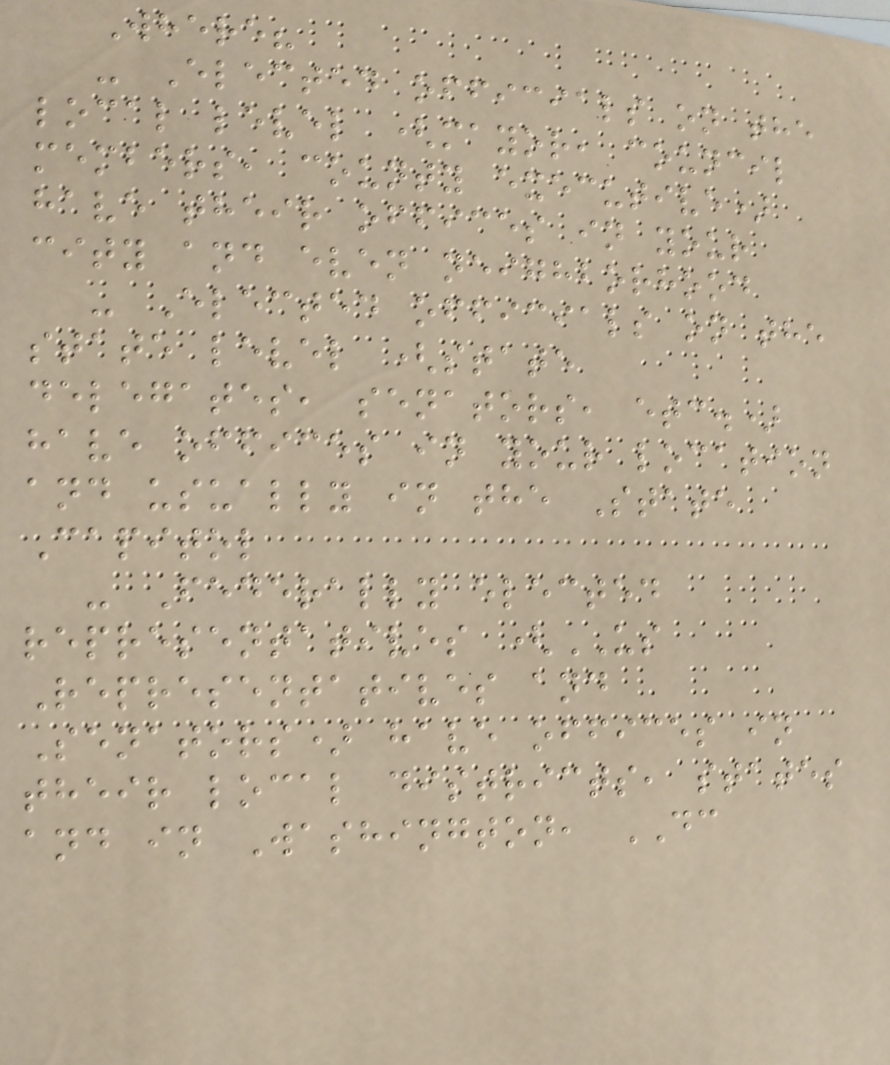Where?
- Elected officials on the
local level (mayor, council
members, county executive)
have their offices in your
city and even neighborhood
- Elected officials on the
state level (state
delegates, senators, etc.)
have offices in your location
and usually in the State
Capitol
- Federally elected
representatives (US
Representatives and
Senators) have offices in
their local districts, states
and in Washington, DC
